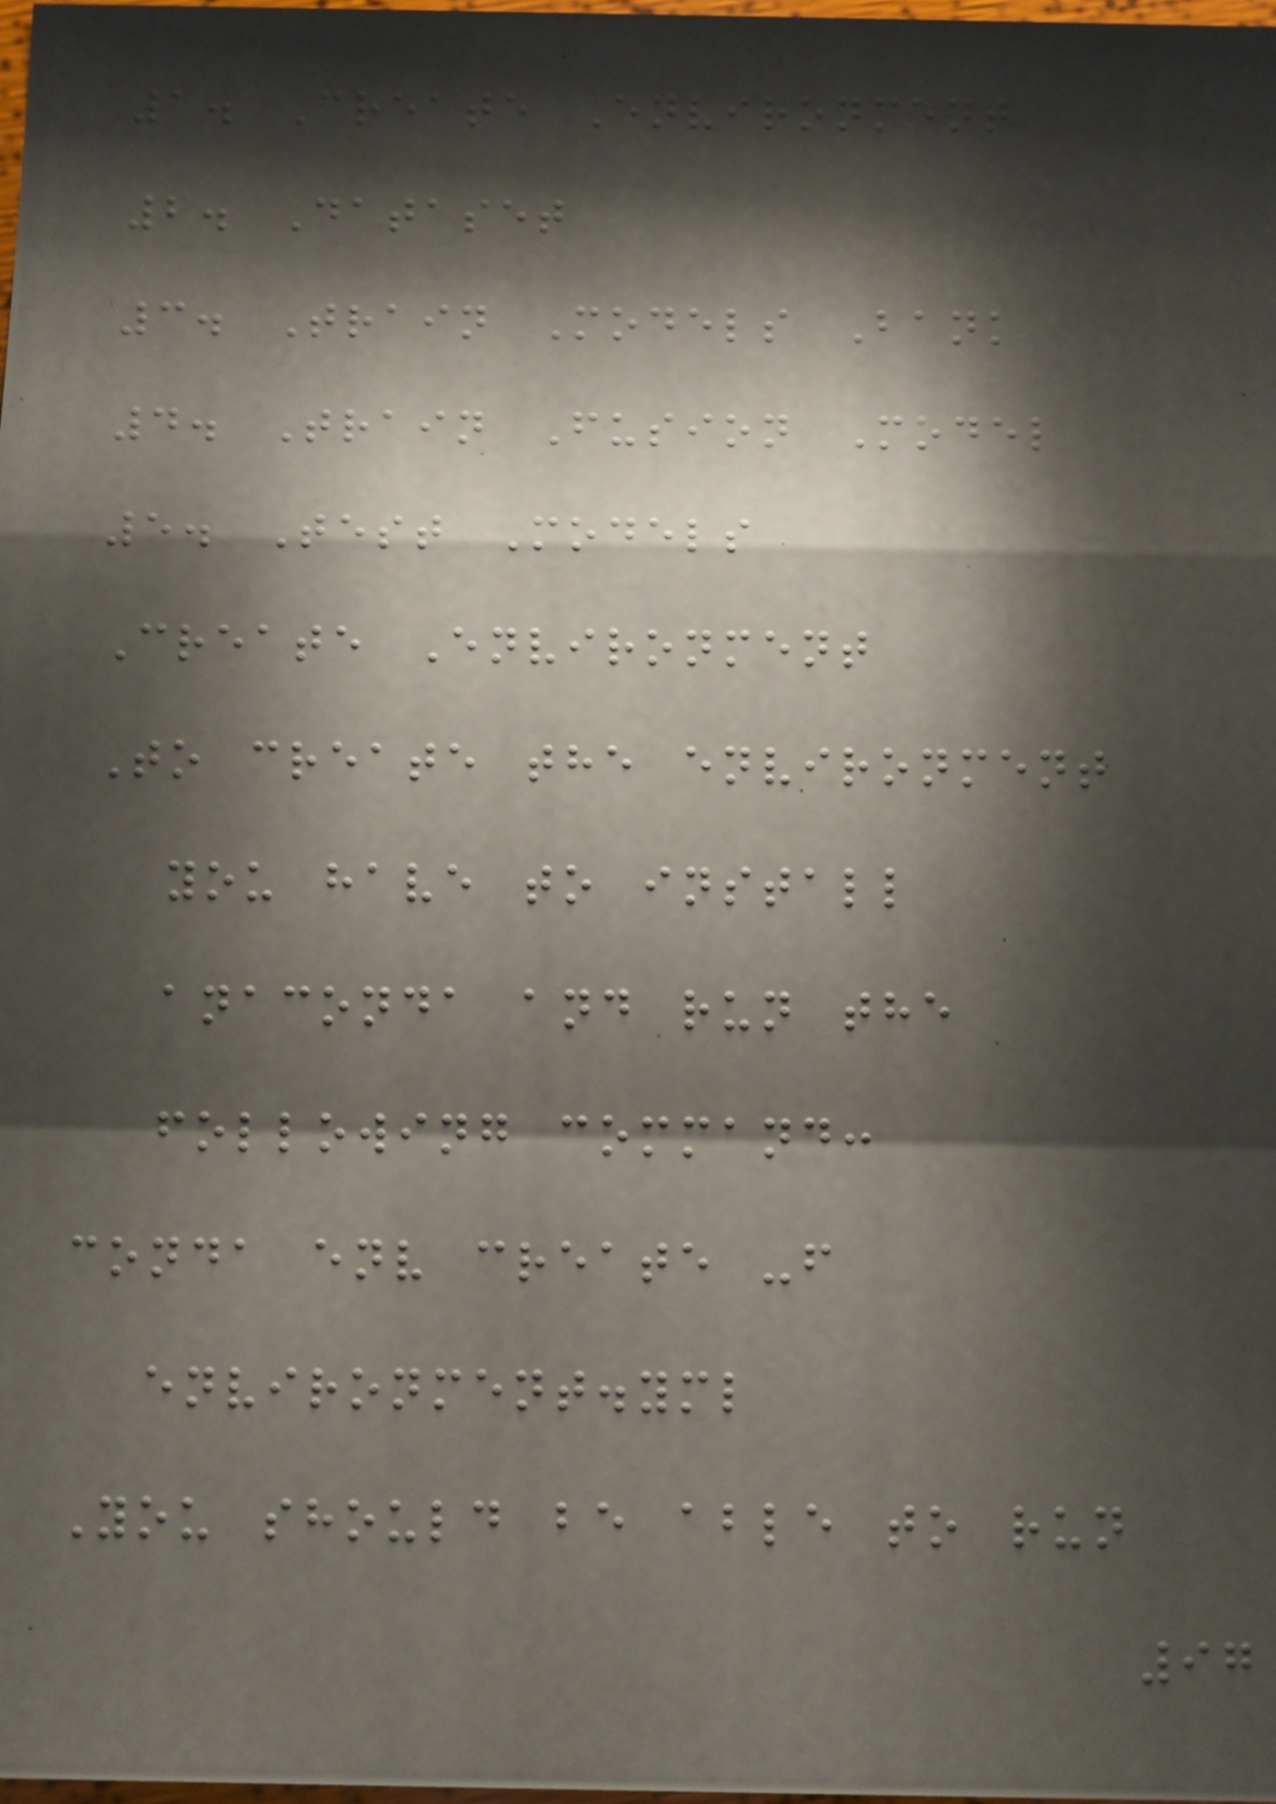1. Create Environment
2. Dataset
3. Train Models Bank
4. Train Fusion Model
5. Test Models
Create Environment
To create the environment
you have to install
anaconda and run the
following command:
conda env create -f
environment.yml
You should be able to run
97
